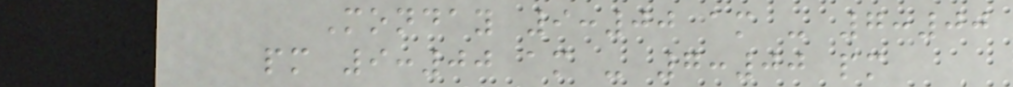Monday 9:00 am - 7:00
pm 9:00 am - 7:00 pm
